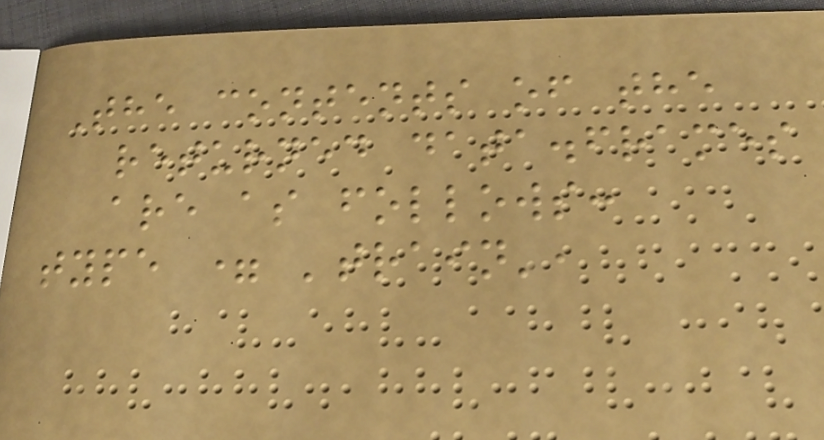The contents of the
returned data.frames
are as follows:
type = 'train',
